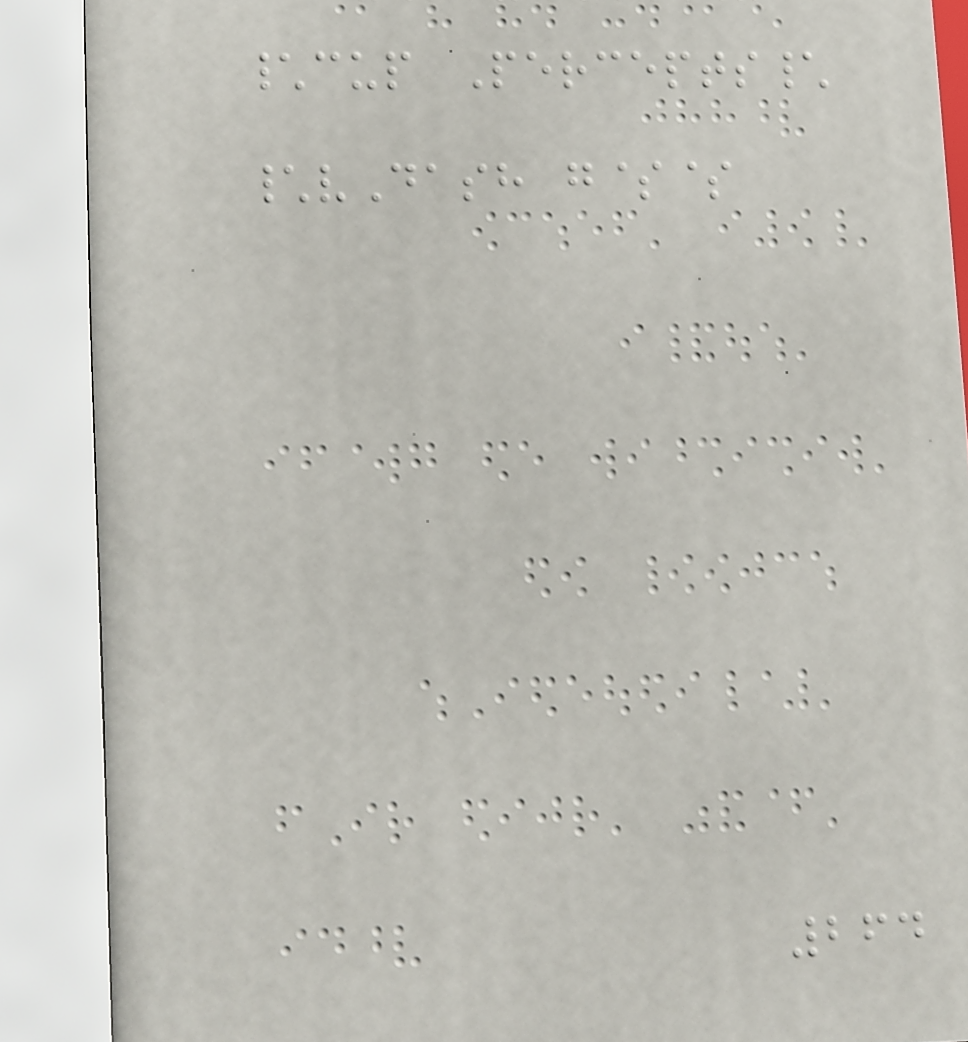\cup Percepts\
\vDash g$$
264
